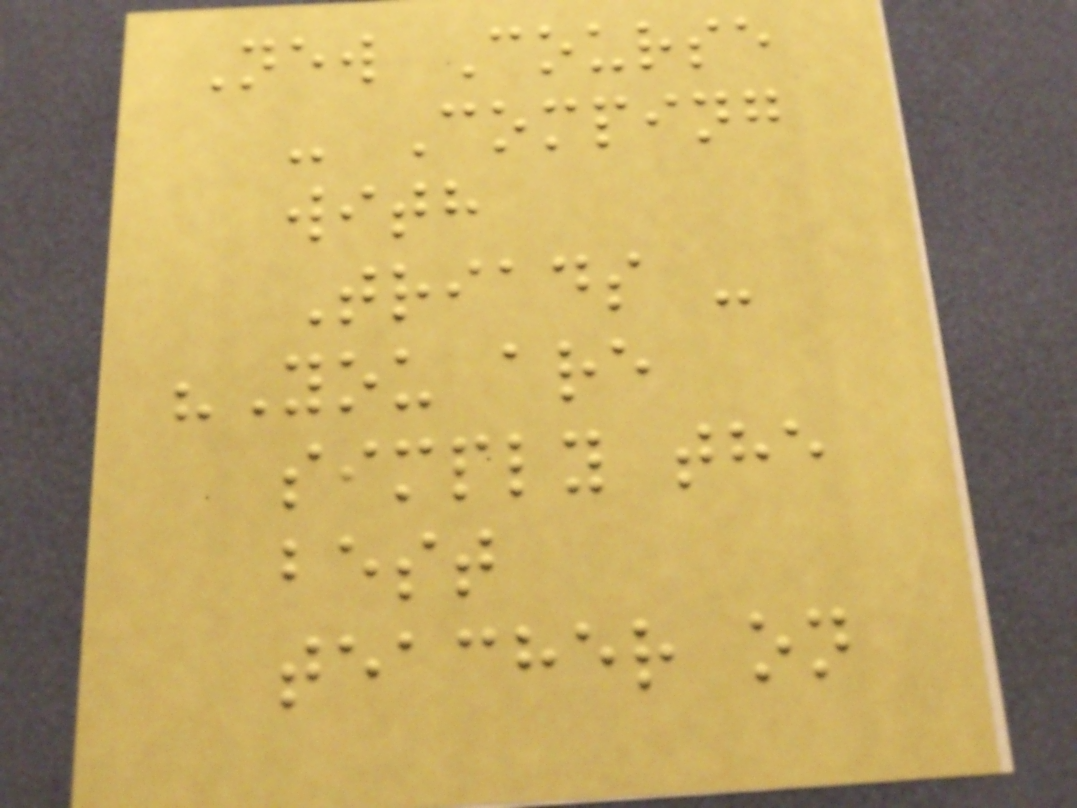New Course
- Comping
with
Triads -
"You are
simply the
best
teacher on
